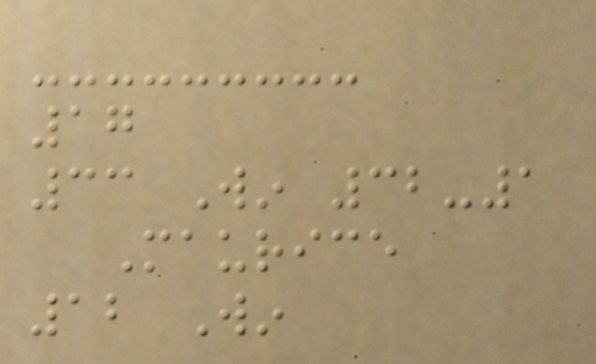17
33 Win 32-1
Maurice
12 Win
